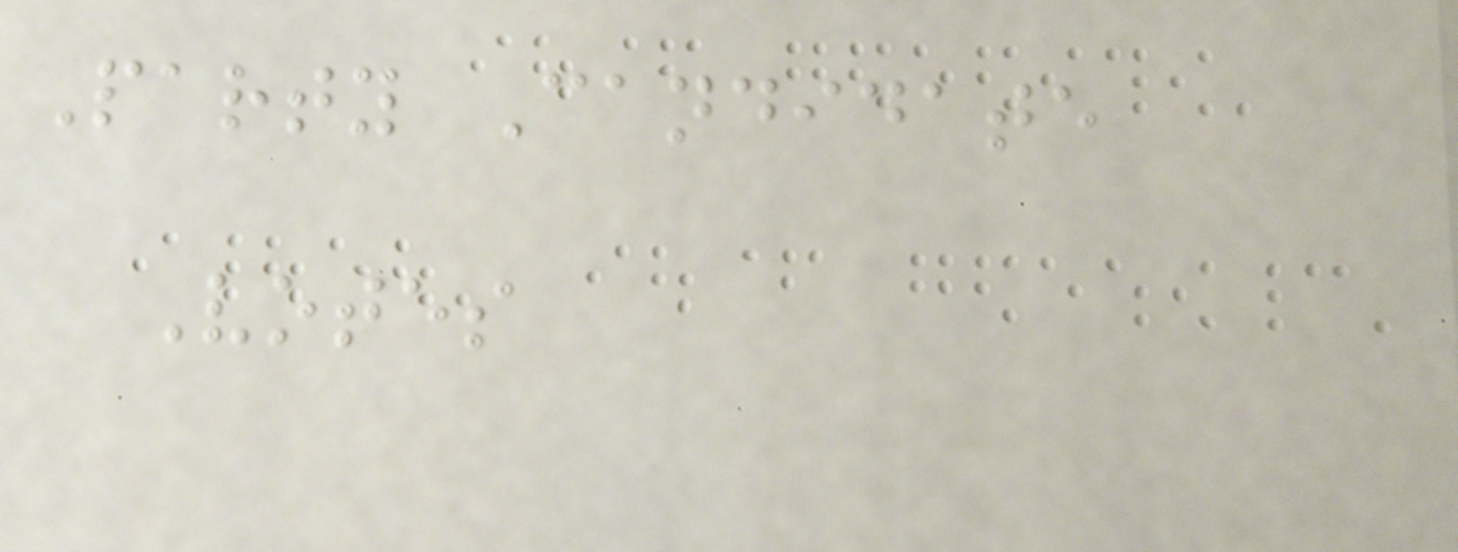Party Candidate
Votes
